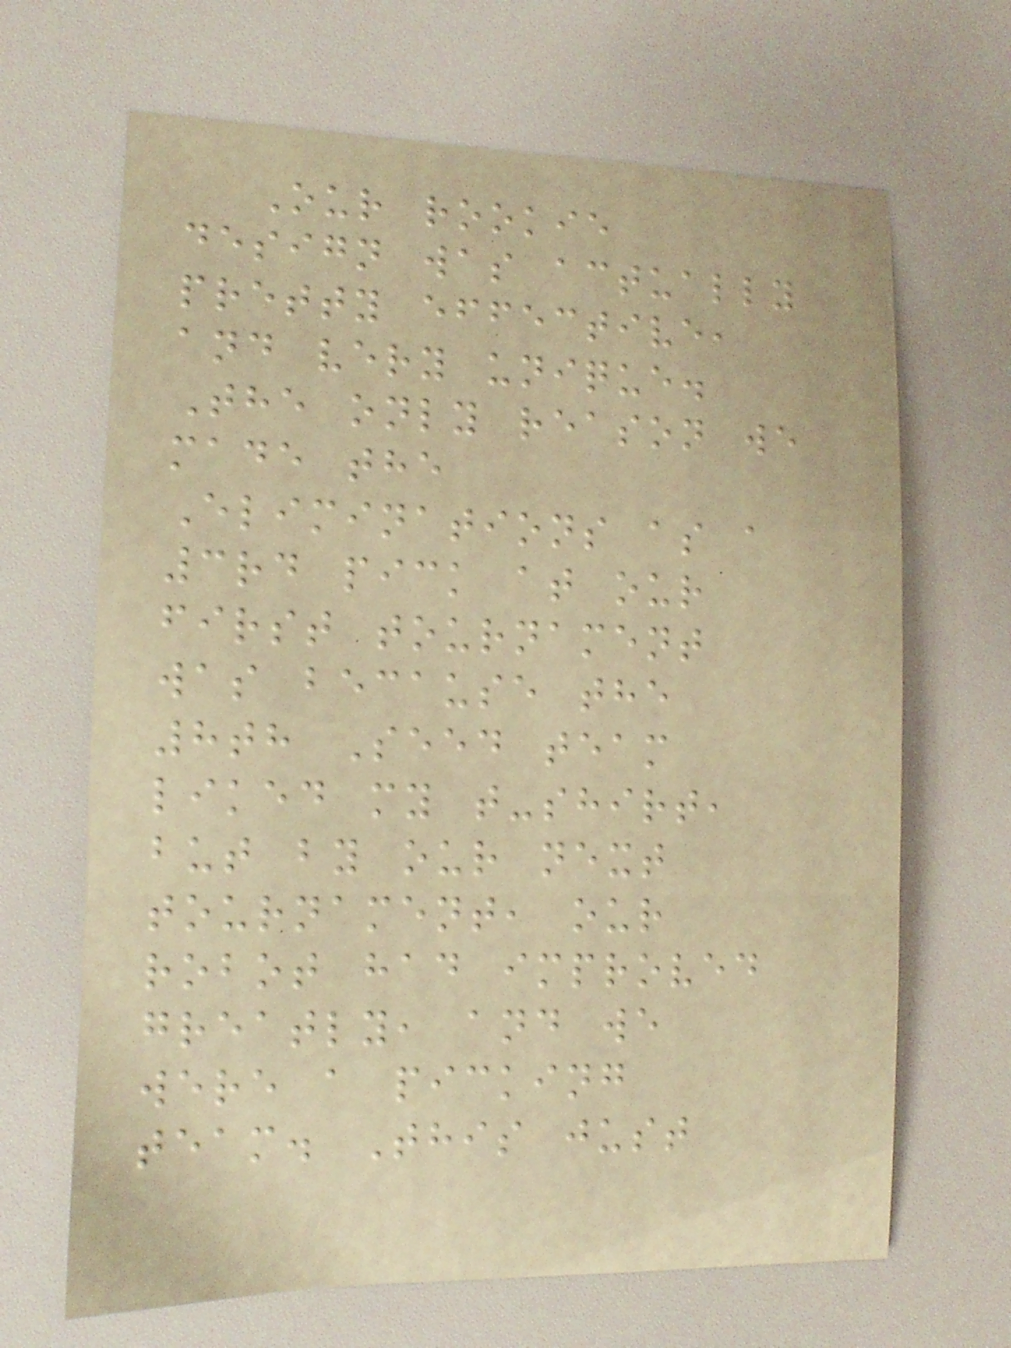Our rookie
design was actually
pretty effective,
and very unique.
The only reason we
made the
Eliminations as a
3rd pick at our
first tournament
was because the
8th Seed team
liked my t-shirt,
but by our next
tournament, our
robot had improved
greatly, and we
were a picking
team. This just
